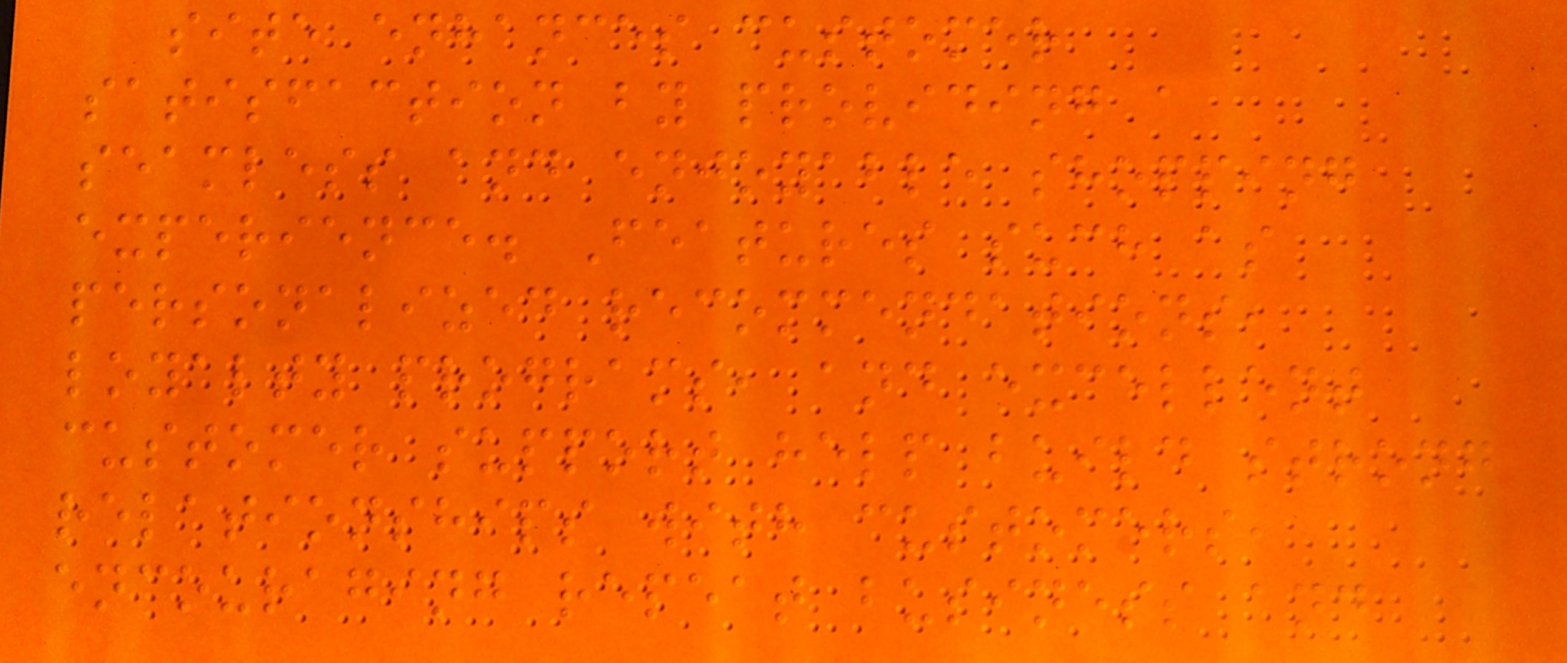site enhances customer
satisfaction by providing a
seamless and enjoyable shopping
experience. Features such as
personalized recommendations,
loyalty programs, and excellent
customer support help build strong
relationships with customers,
encouraging repeat business and
